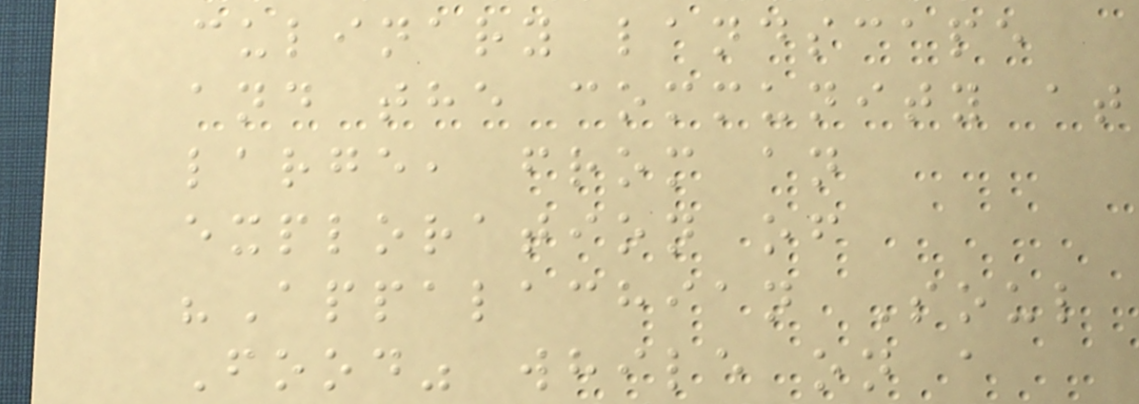culinary landscape
and the community at
large, from an
exploration of
"Appalachian Soul
Food" while on a
